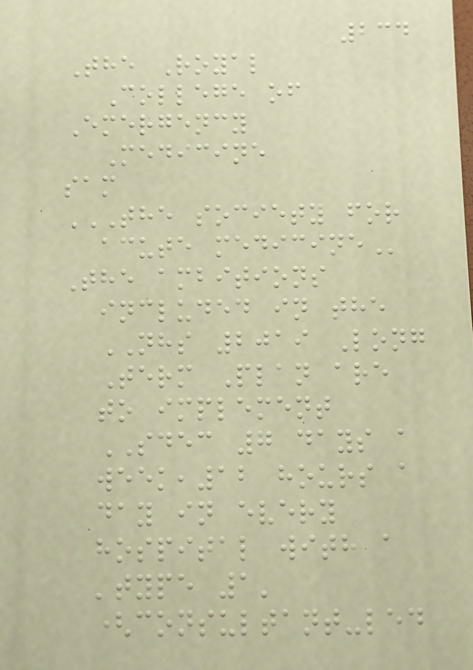234
The Royal
College of
Emergency
Medicine
sam
THE SOCIETY FOR
ACUTE MEDICINE
The ambitions
included in the
NHS 2019 Long
Term Plan are
to implement
SDEC 7 days a
week,12 hours a
day in every
hospital with a
'type 1'
(consultant-led
